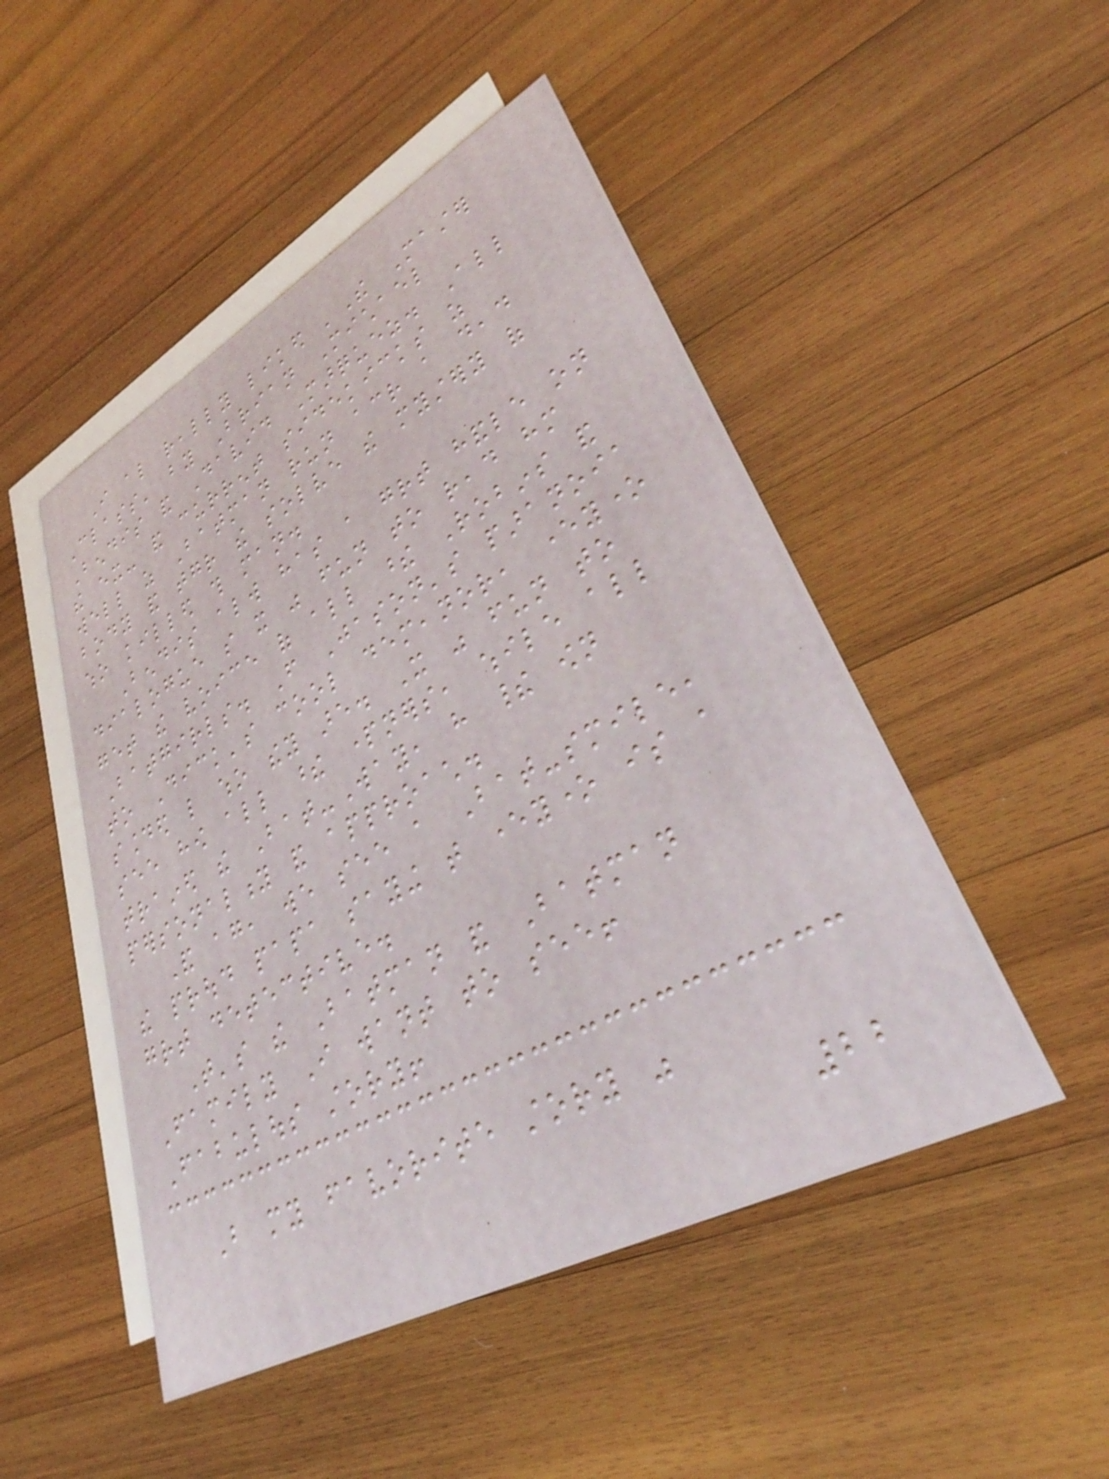I also really liked 'The Master
Class' by Brian Michael
Bendis and David Marquez. All
the ex- and current sidekicks as
well as Batman run across a dead
body and together the solve the mystery of
who killed this man.
Bendis always has a great handle on
dialogue so it was fun to read him
get the voice of all these Robins and
Batgirls. From Jason's paranoia
to Dick's cool demeanor, everyone
sounded like who they are. It was fun to
see how all these partners, while all
trained the Bat-Way, have their own
personality and approach.
And again, we see a Bat-smile,
the proud papa saying that everyone is a
great detective.
That's the Batman and Batman
Family I want to see!
Fabulous story!
But my favorite story was
22
